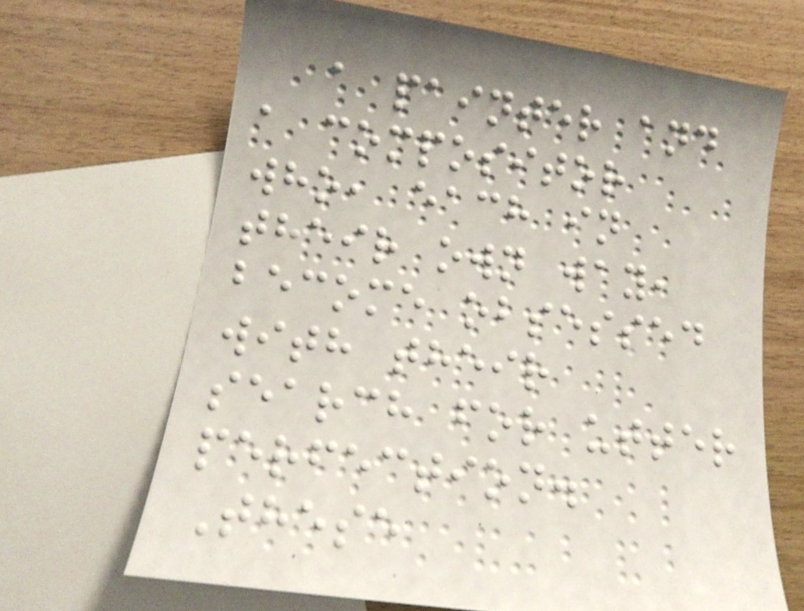a painter and
a compositor
who, each in
their own way,
become obsessed
with their
search for utter
perfection.
These
